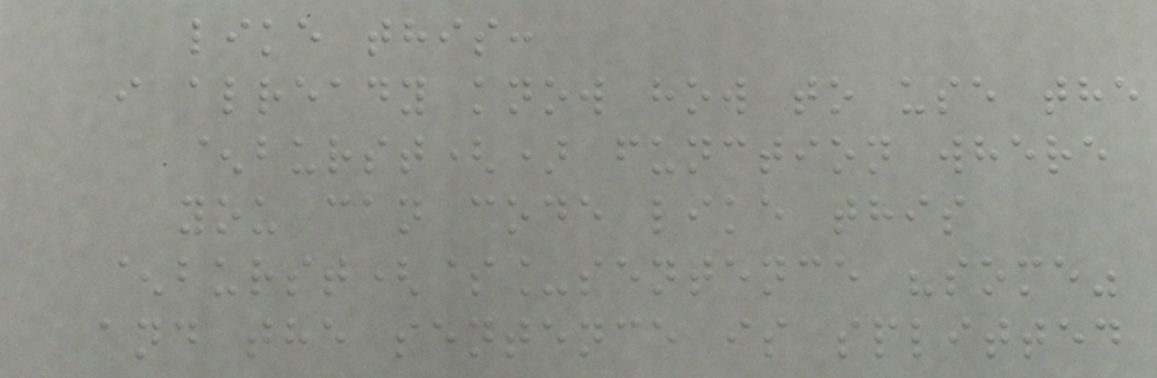like this:
i already know how to use the
^burst() function where
you can code like this
^burst($_sentence "some"
and the sentence is splitted
